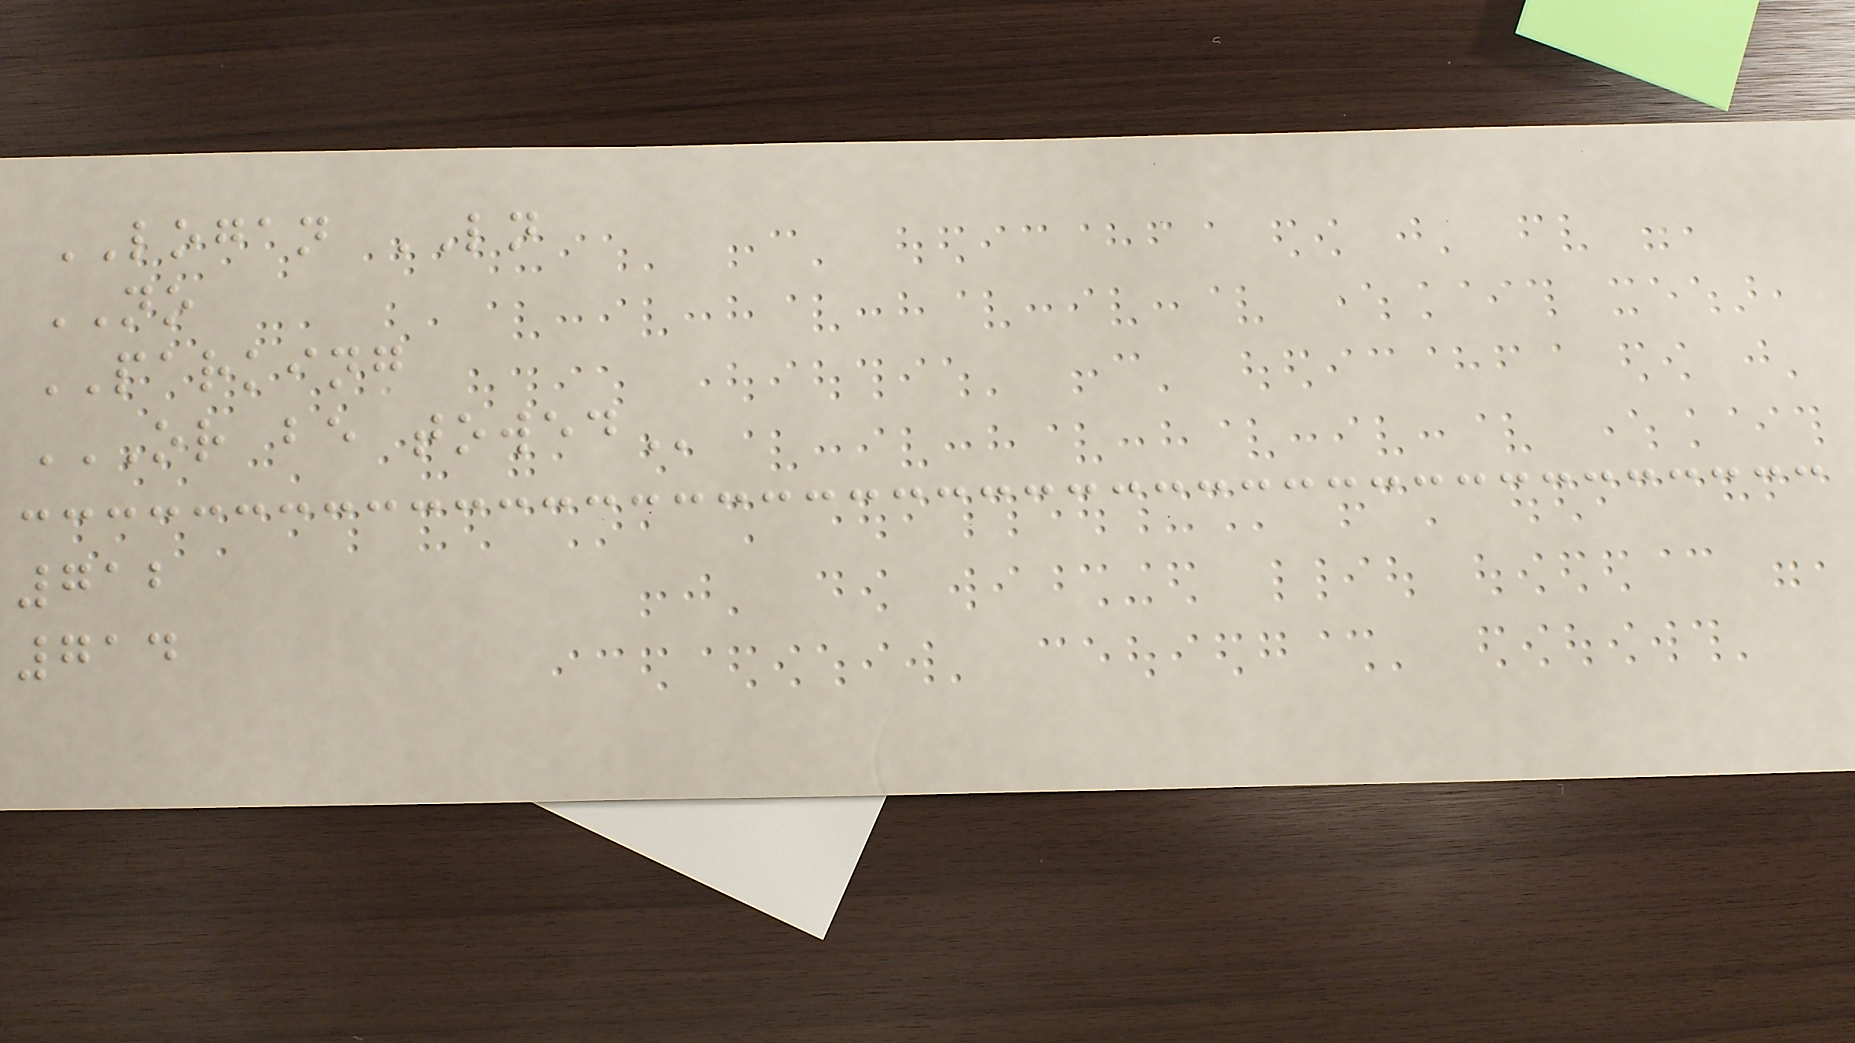LOGAN LN
NO
PARKING
OR BE TOWED
712
714
